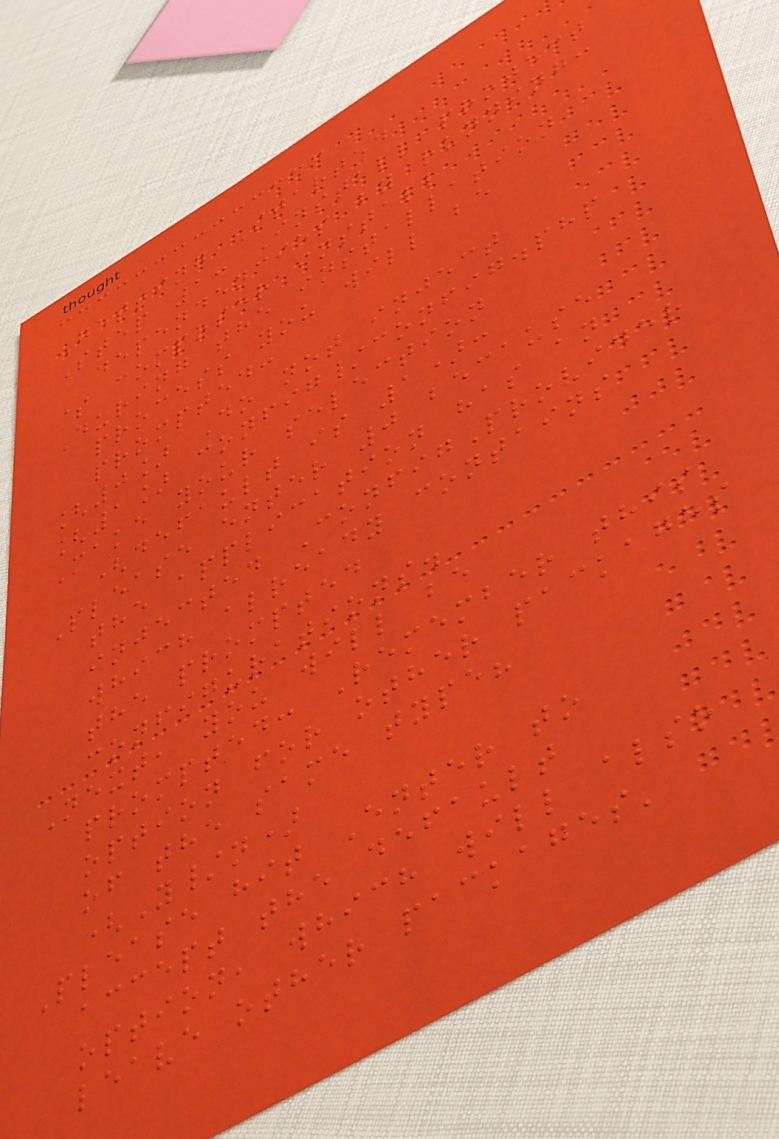Getting Started
Step 1: Install project
dependencies by running:
$ composer install
During the installation
process you will be
prompted:
[0] Do not inject
[1] config/config.php
Make your selection
(default is 1):
Please enter 0 because
the application has an
injected ConfigProvider
which already contains
the prompted
configurations.
Next, you will be
prompted: Remember this
option for other packages
of the same type?
(Y/n)
Please hit Enter to
accept the default
option, which will also
leave other packages'
